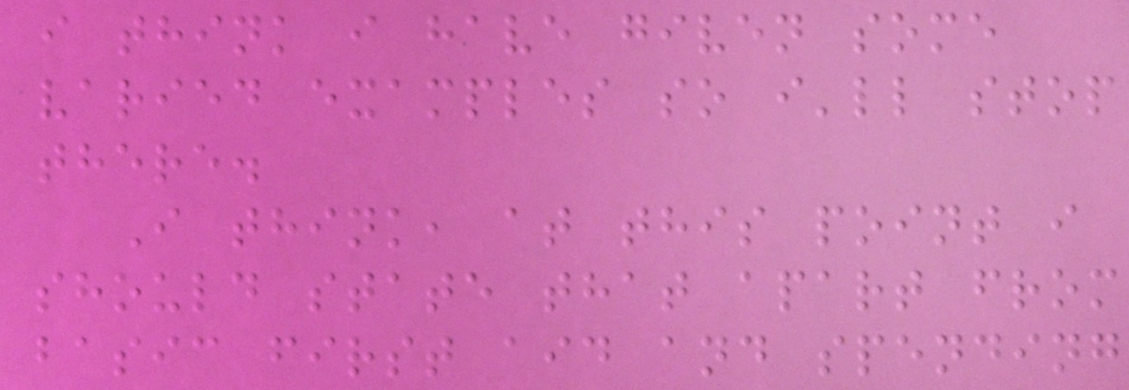i think i have given some
varied examples so i'll stop
there.
I think, at this point i
should state that apart from
basic first aid and spending
